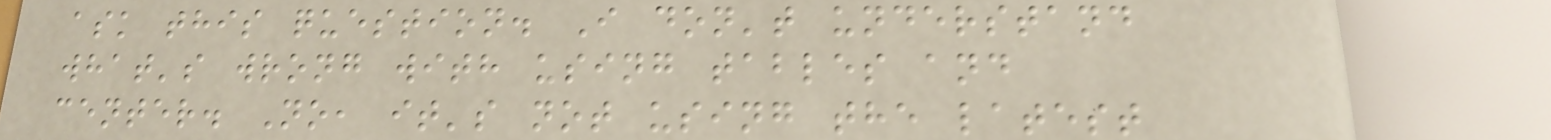ask this question. I don't understand
what's wrong with using tables and
center. No, it's not using the latest
